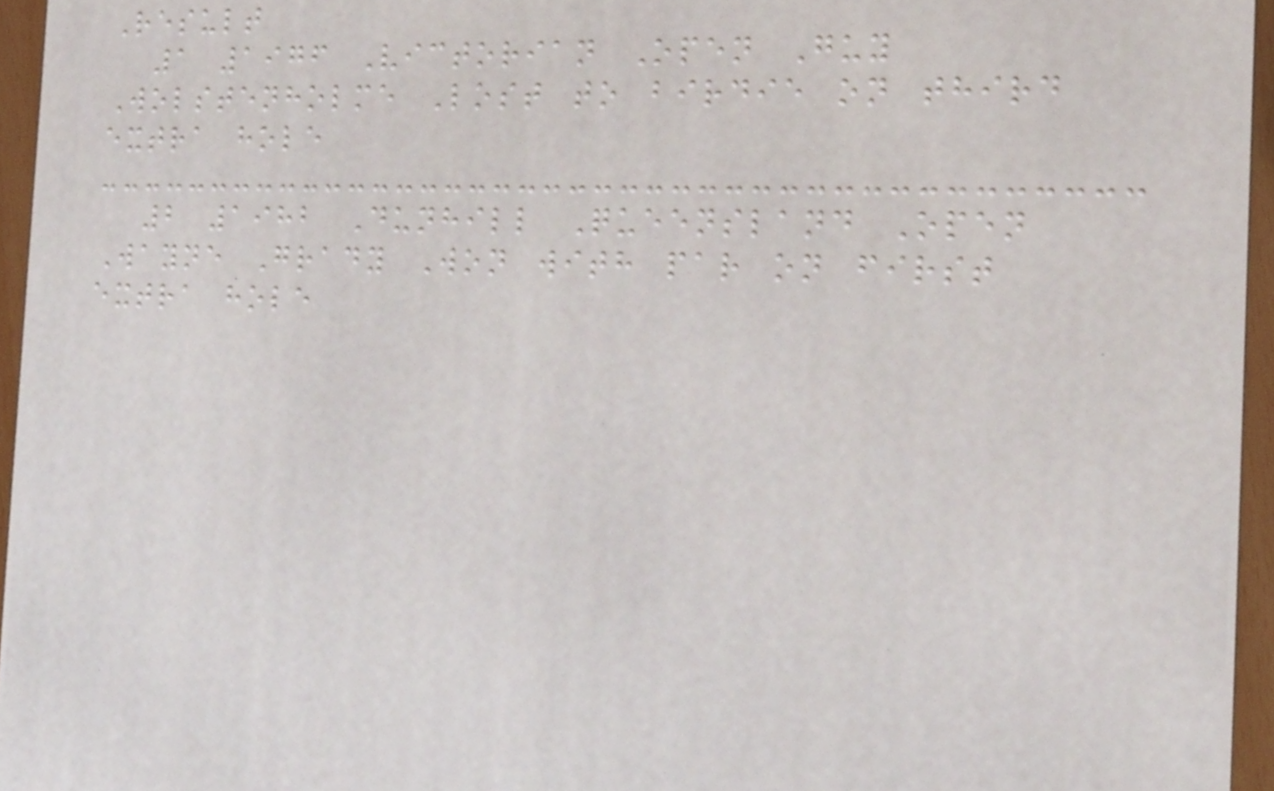Result
1 1976 Victorian Open Guy
Wolstenholme Lost to birdie on third
extra hole
2 1982 Dunhill Queensland Open
Wayne Grady Won with par on first
extra hole
